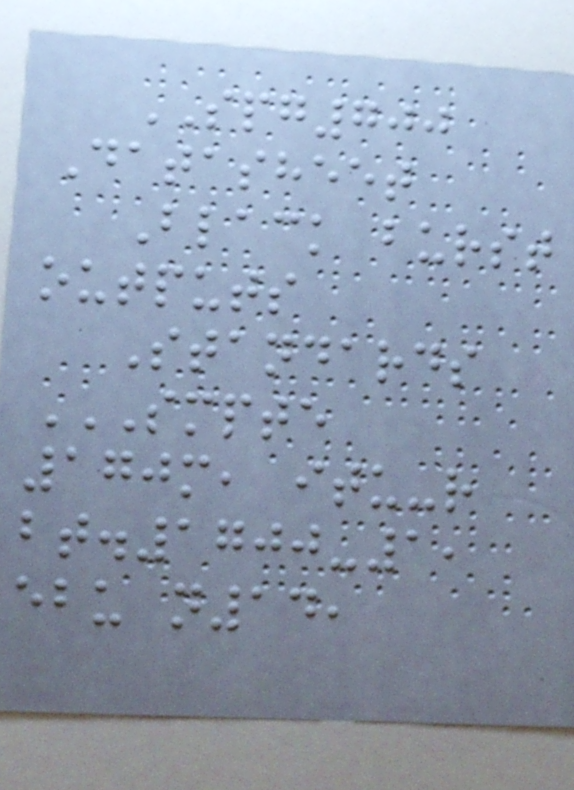SPG700
Datasheet
Black burst
outputs
Standards
SMPTE
170M, ITU-R
BT.1700-1,
EBU N14,
